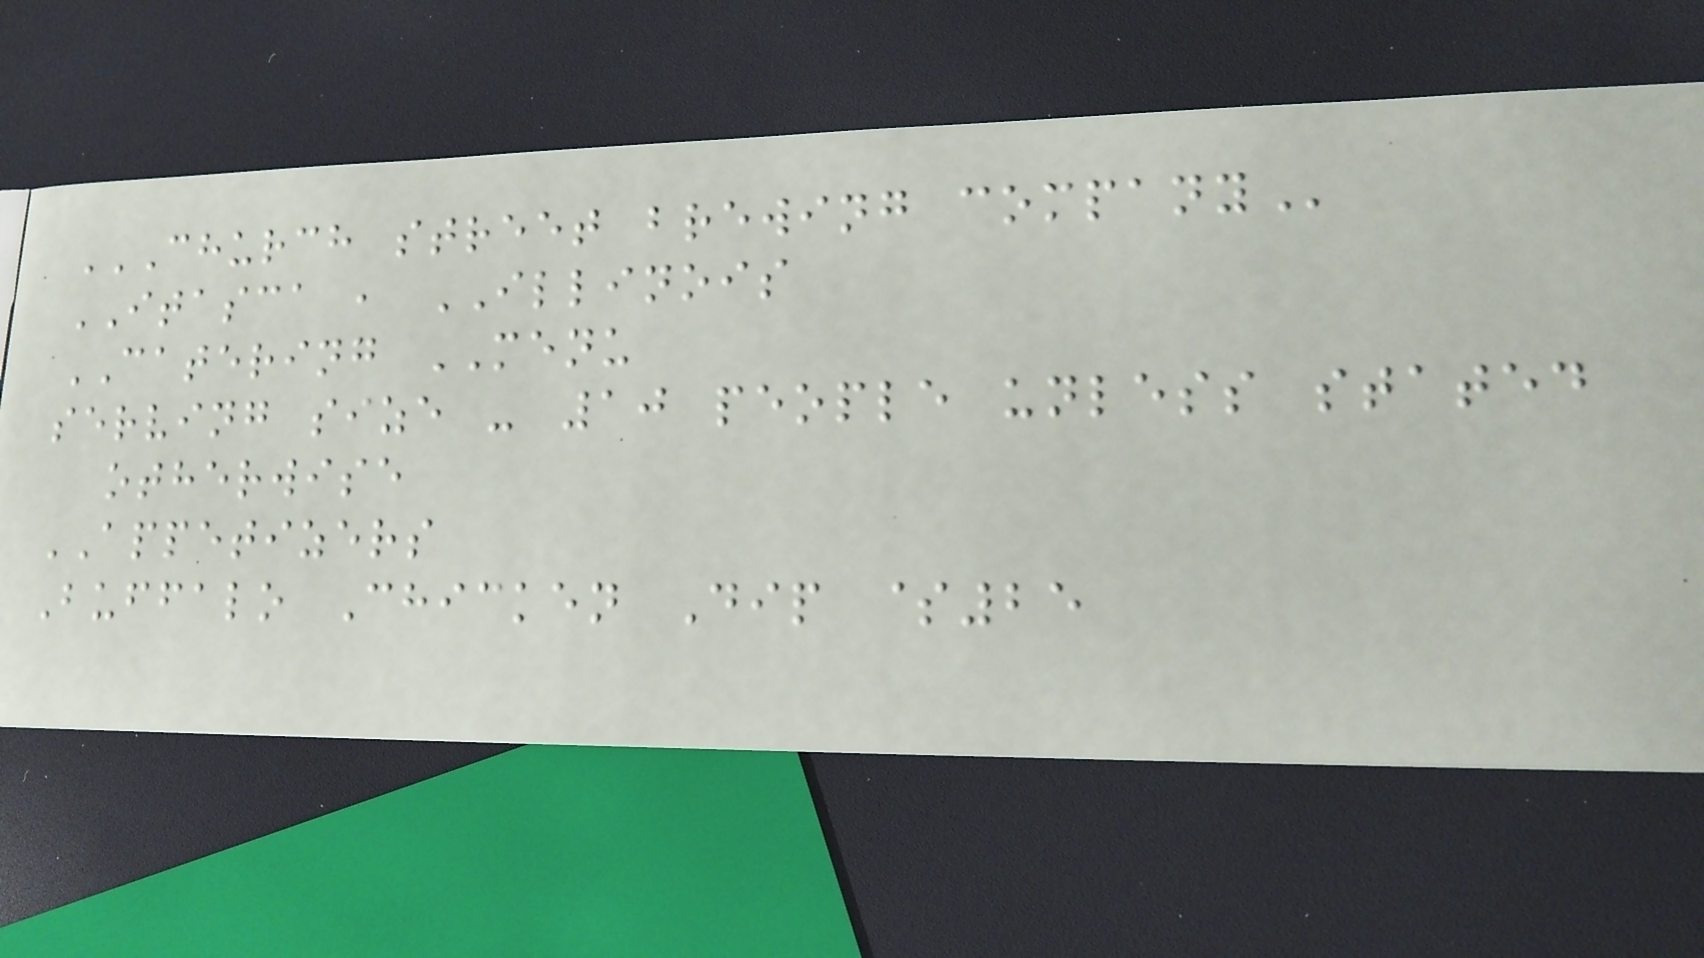CHURCH STREET BREWING COMPANY
ITASCA , ILLINOIS
CATERING MENU
serving size - 10 people unless stated
otherwise
APPETIZERS
Buffalo Chicken Dip $25
